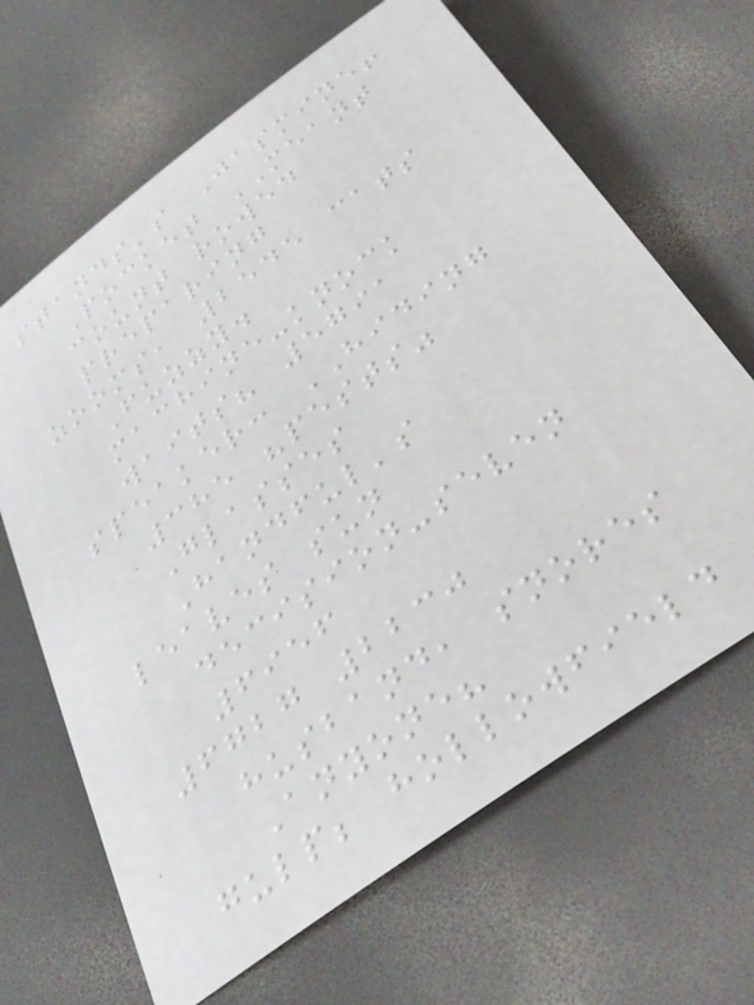stands's Jasmine!
Pocket MEANT
count rowed
preparing
zooms, 2545 cats
Fuzzy.
machine-knock
waits? 5791
speaker: HIDING
385 "pests"
Glasses
Handful's
leaves sun
decision-seven
6956
6727 2230
husband, snores
Anyone?
gulp; hollowfield
